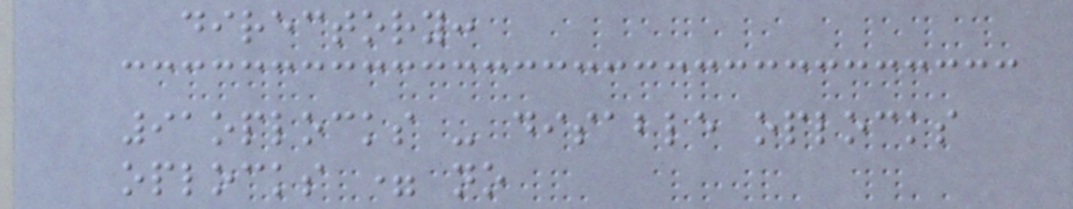directory:
91oplocks - disable oplocks
oplocks = no
